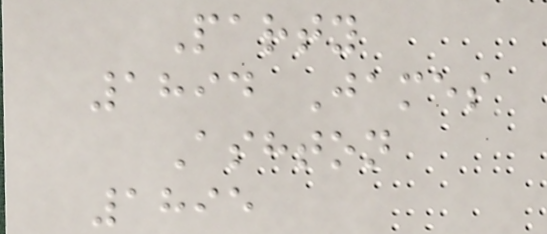Party
1894 James
Ashton
1895
